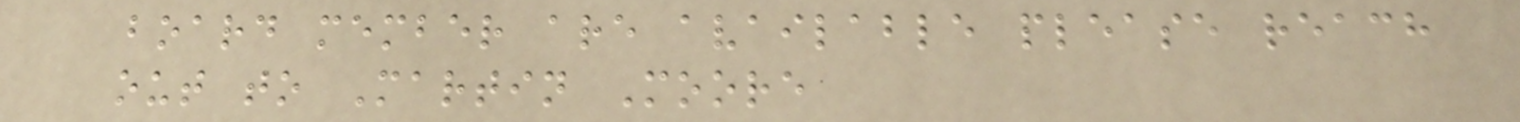board member are available please reach
out to Martin Moore
